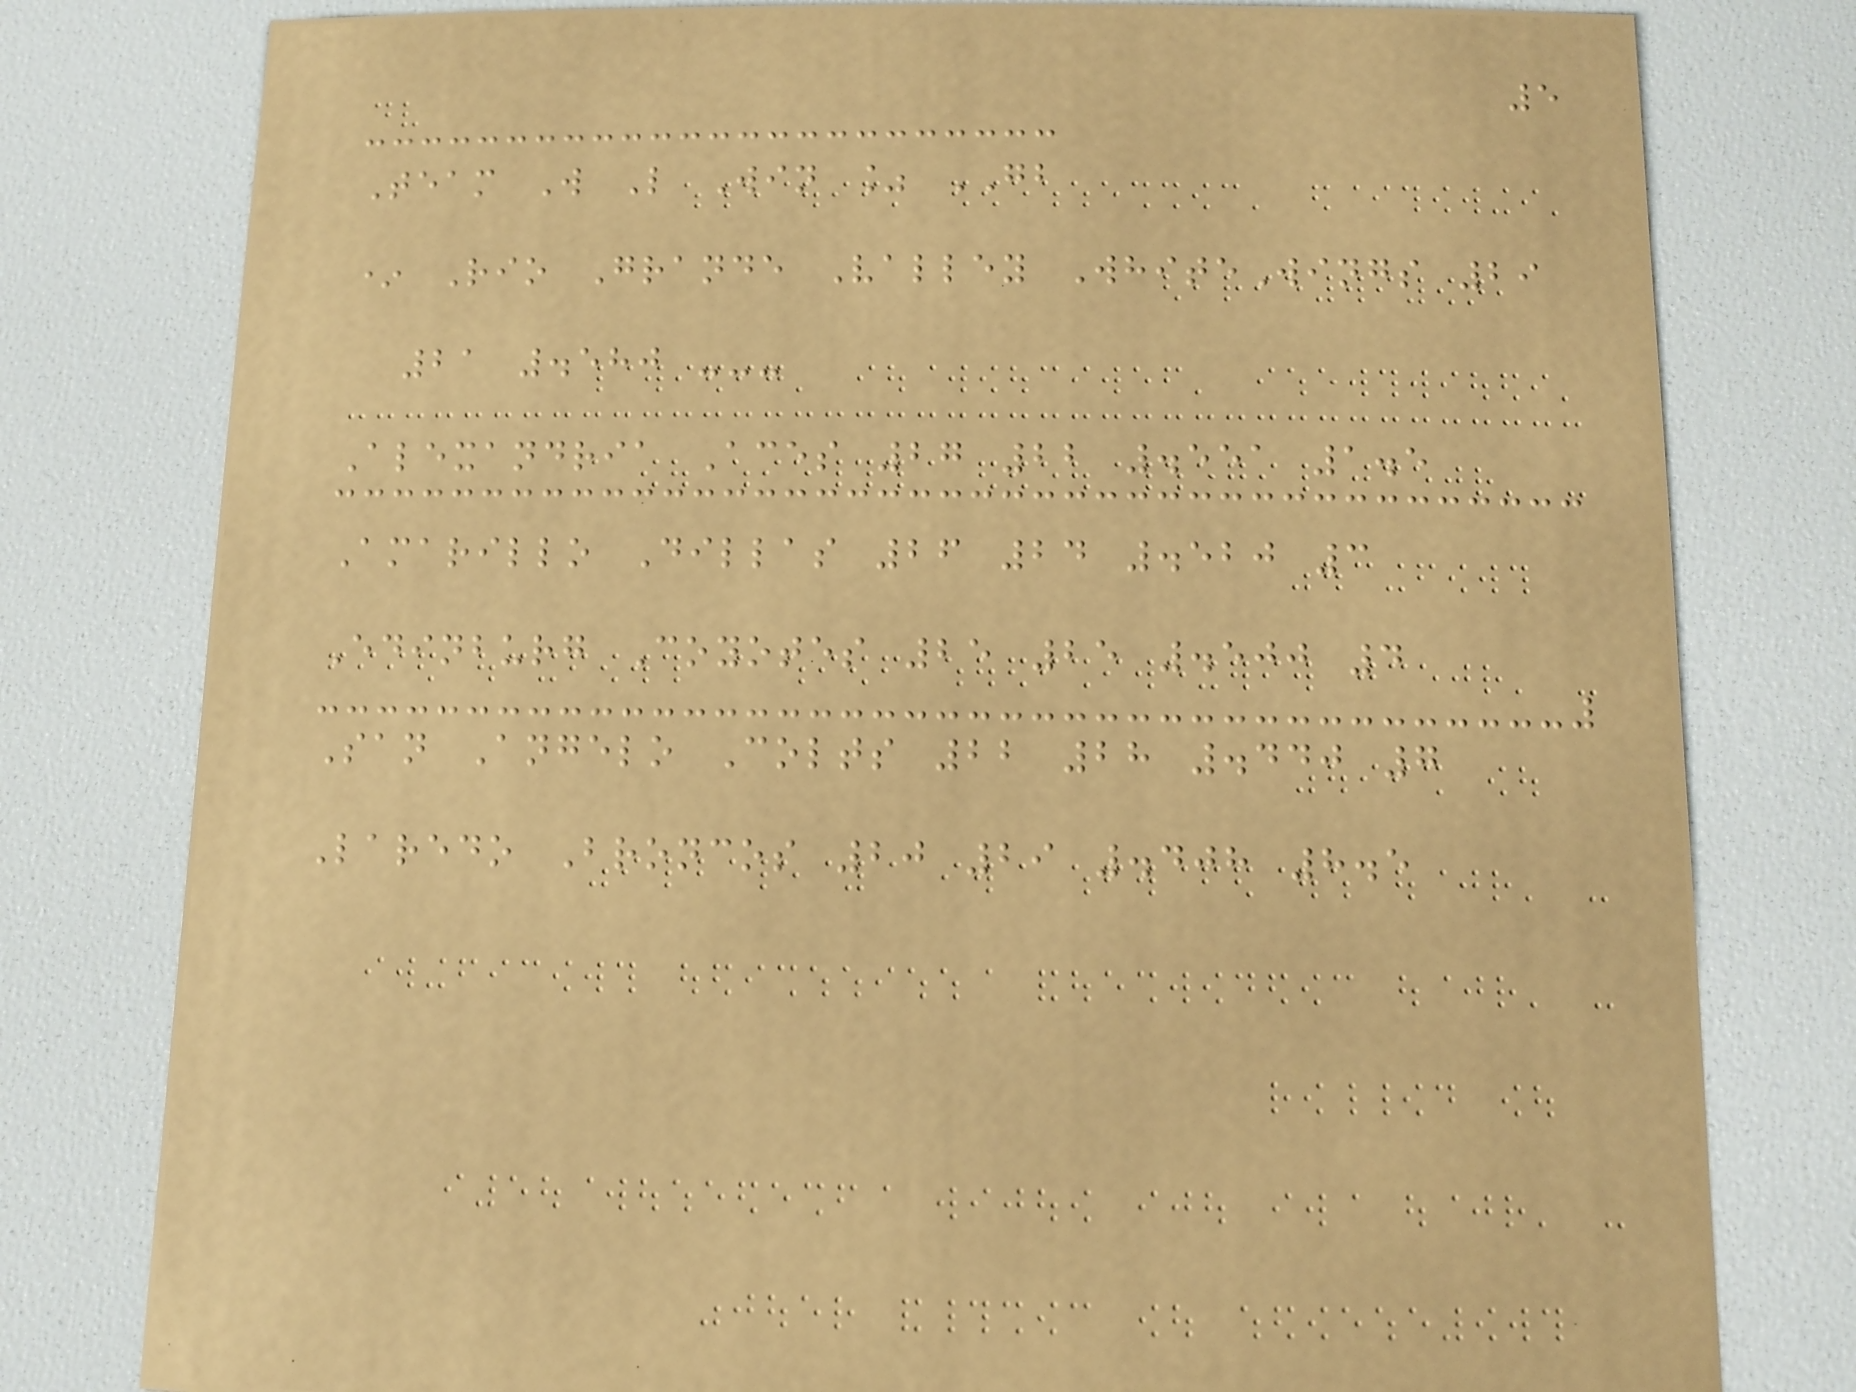5
Team W L Win % GB
* Rio Grande Valley WhiteWings 29
21 .580 ---
Alexandria Aces 27 22 .551 1.5
Amarillo Dillas 26 24 .520 3
Edinburg Coyotes 25 25 .500 4
San Angelo Colts 22 28 .440 7
Laredo Broncos 20 29 .408 8.5
